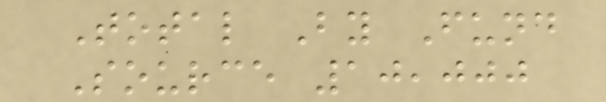Total By Fund
Source 10,000
